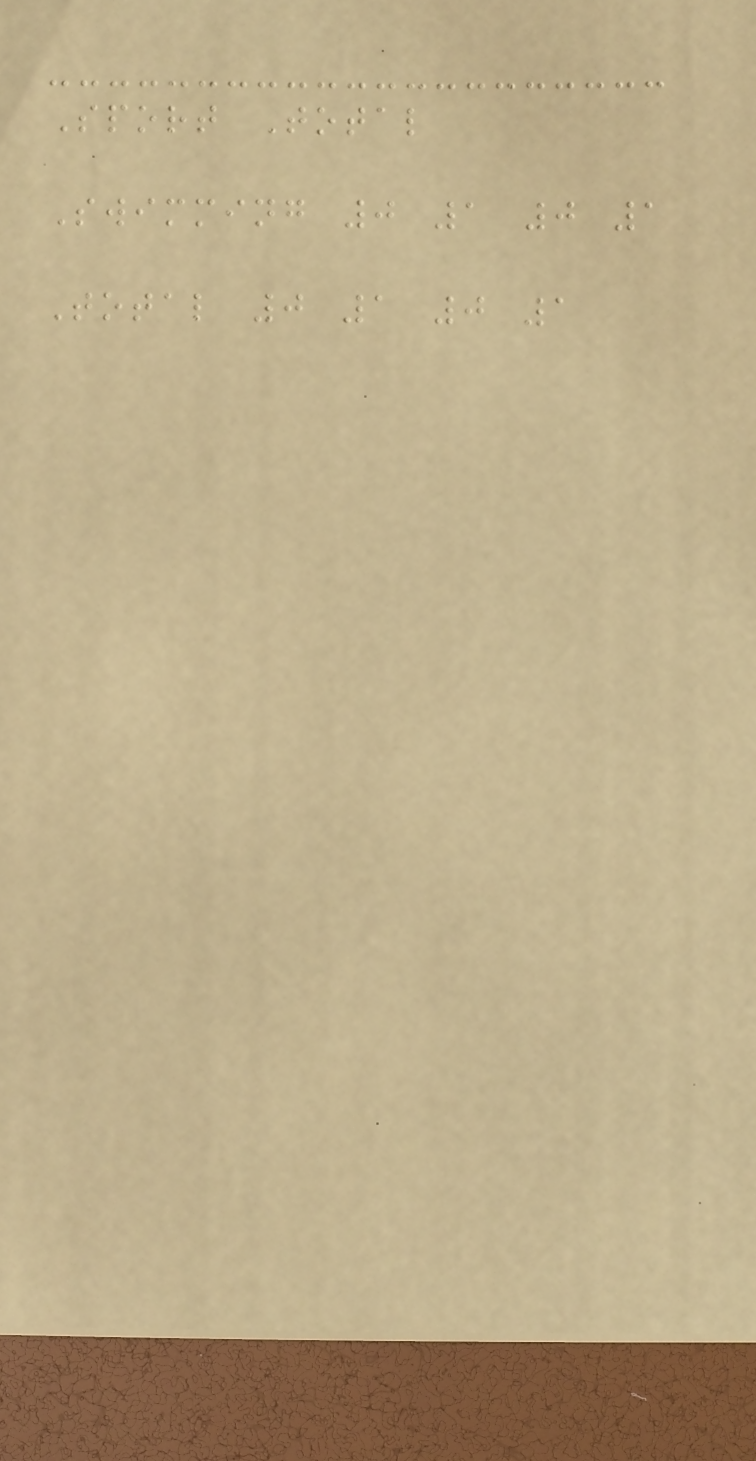Sport Total
Swimming 0 1 0 1
Total 0 1 0 1
